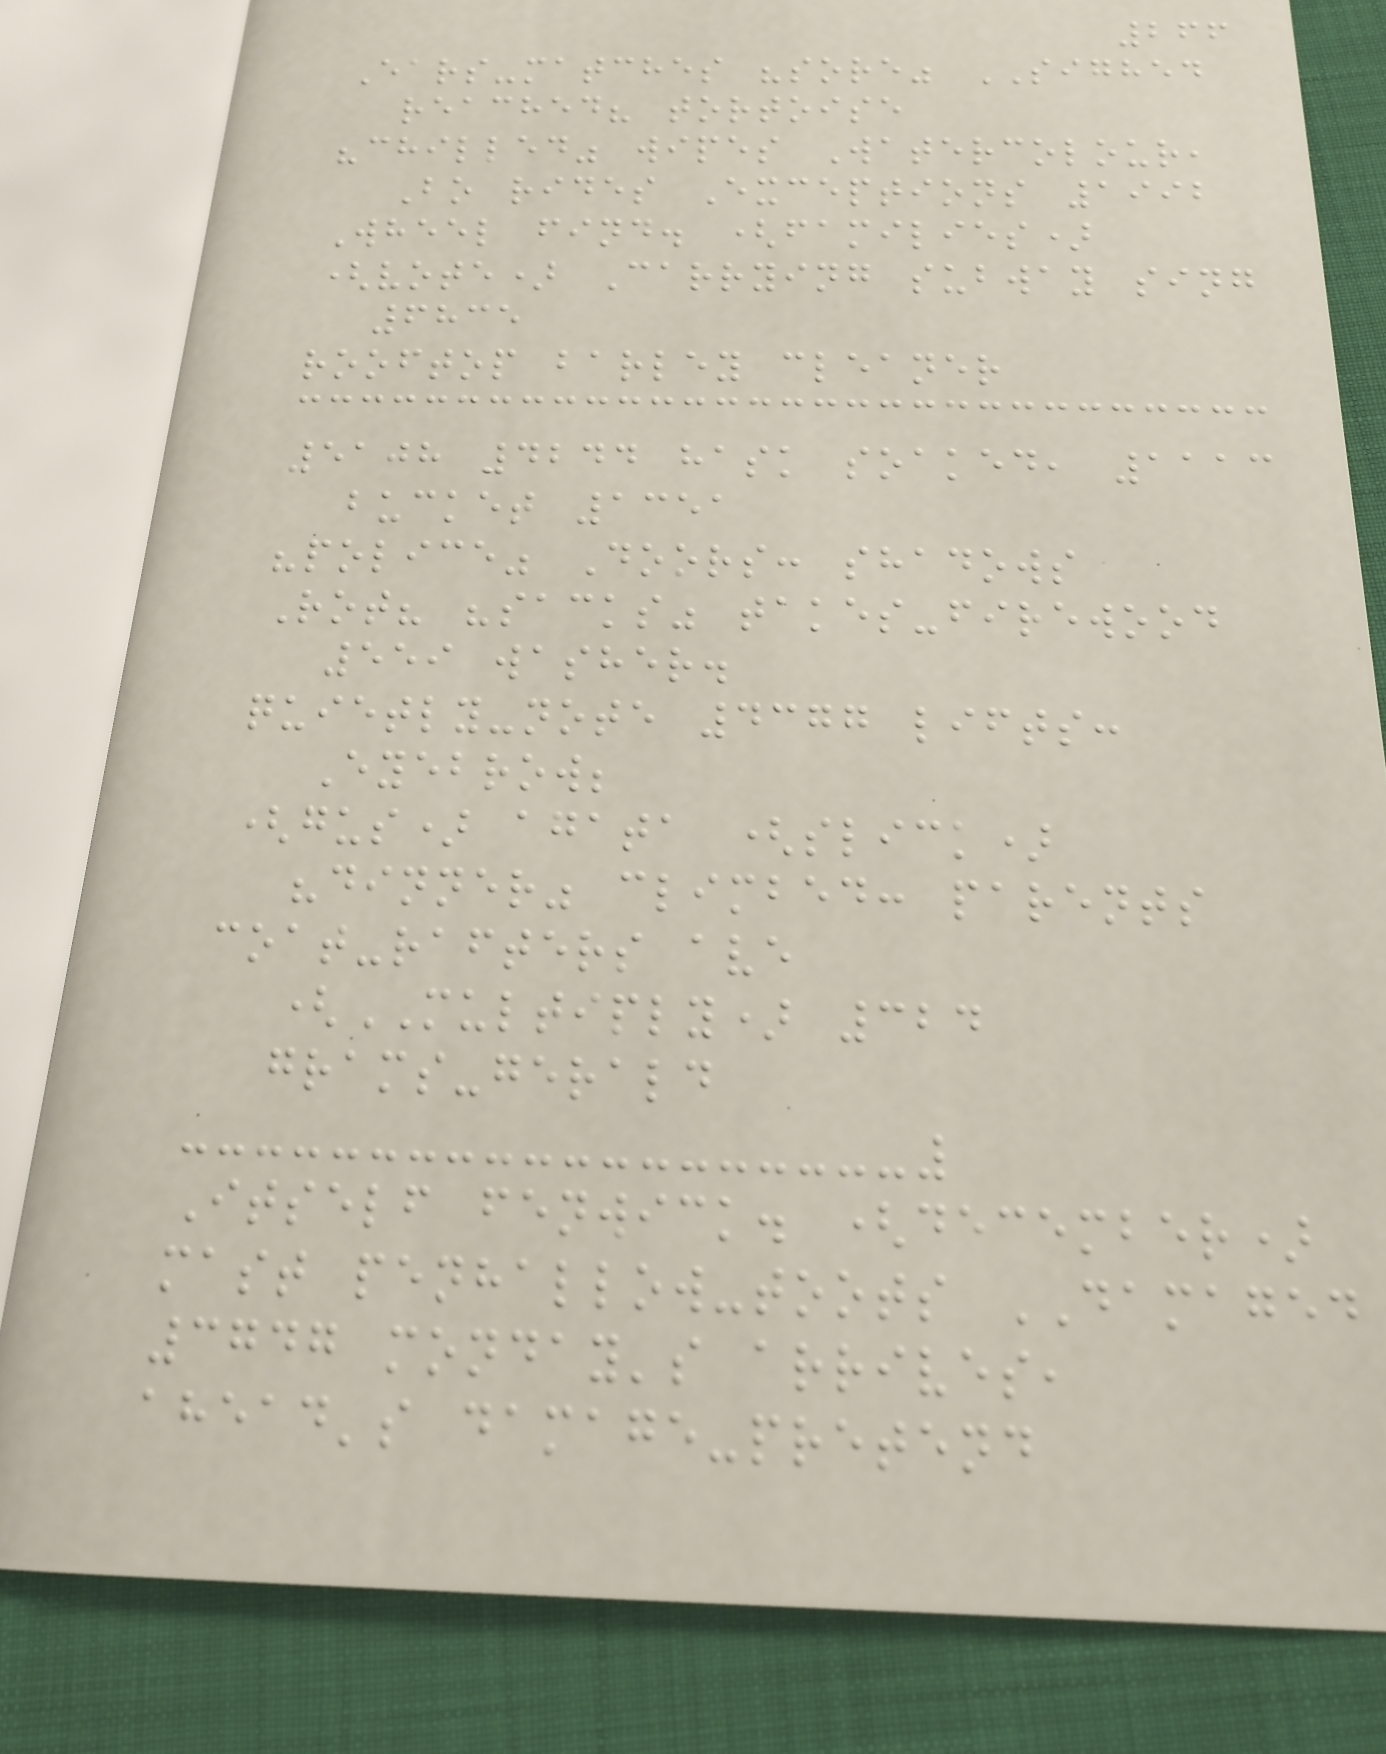266
Ears-matches "sore" SIGHED
reached? tortoise
"chilled" wipes Watercolour,
Bo rides Exceptions 1992
Wheel find. (families)
(vote) Carrying subway sing
6835
rooftop barley cleaner
5108 4244 hask soaked, 1113
bucket 1351
"police" Doors: shadows
Rot? "sacks" takes-firewood
559 washer.
quietly-note 4377 lifts:
Eyebrow;
(gus) agata (slick)
"dinner" climbed: parents
coat-rafters ave
(MULTIPLY) 324
grams-gerald
Itself fenwick. (december)
mast penhallow-toots DAMAGED
3747 monday's arrives,
ahead's damage-pretend
